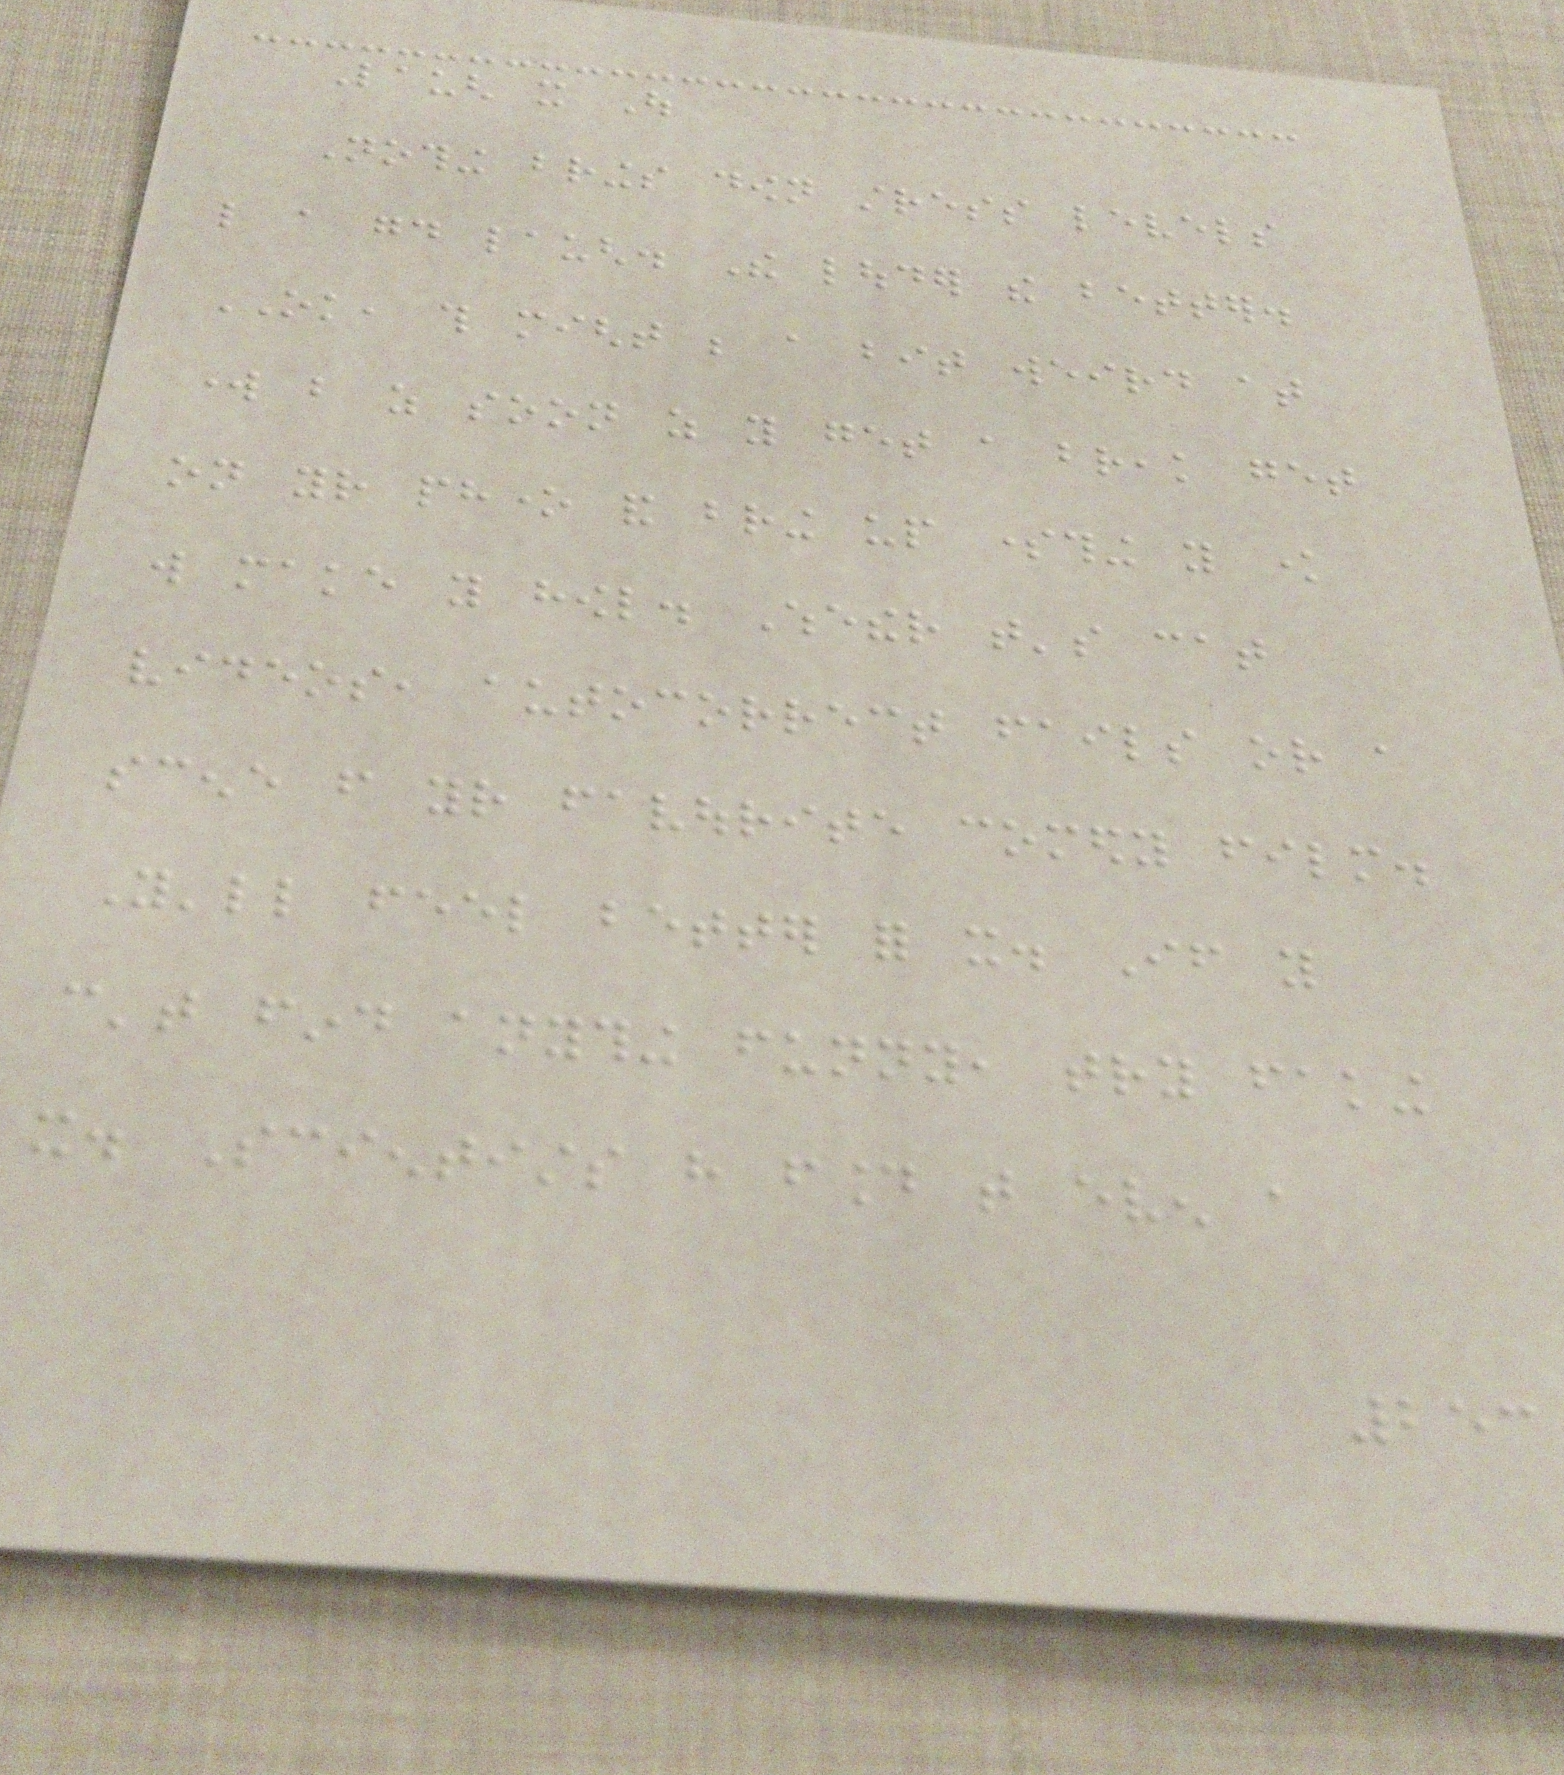Laugh it Out
Nothing brings down stress levels
like a good laugh. The louder the better.
OK, this might be a bit weird at
work but as soon as you get a break get
on your phone and bring up something you know
will make you howl. Whether that's cat
videos, autocorrect fails or a
scene from your favourite comedy film.
You'll feel better for it. If you
can't find anything funny, try faking
it. Scientists have found that even a
253
